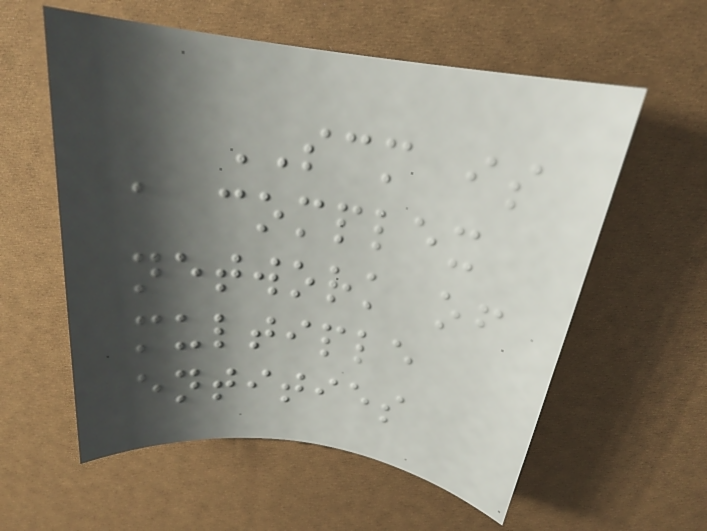SCM is
a complex
network of
multiple
entities
